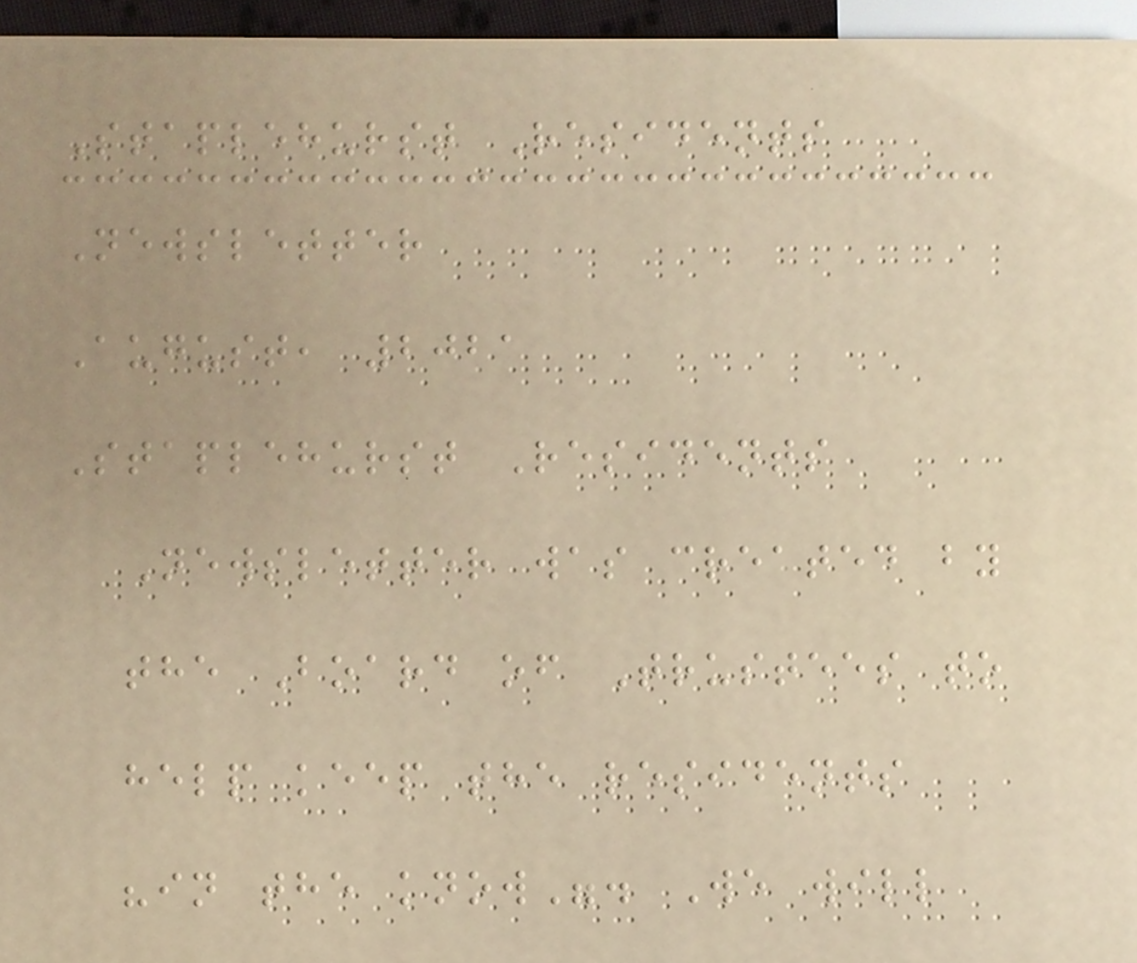Staplehurst Residents
Newsletter
August, 2021
Staplehurst Residents
Newsletter was created by
the Board of Trustees to
help keep the residents
"in the know". We will
